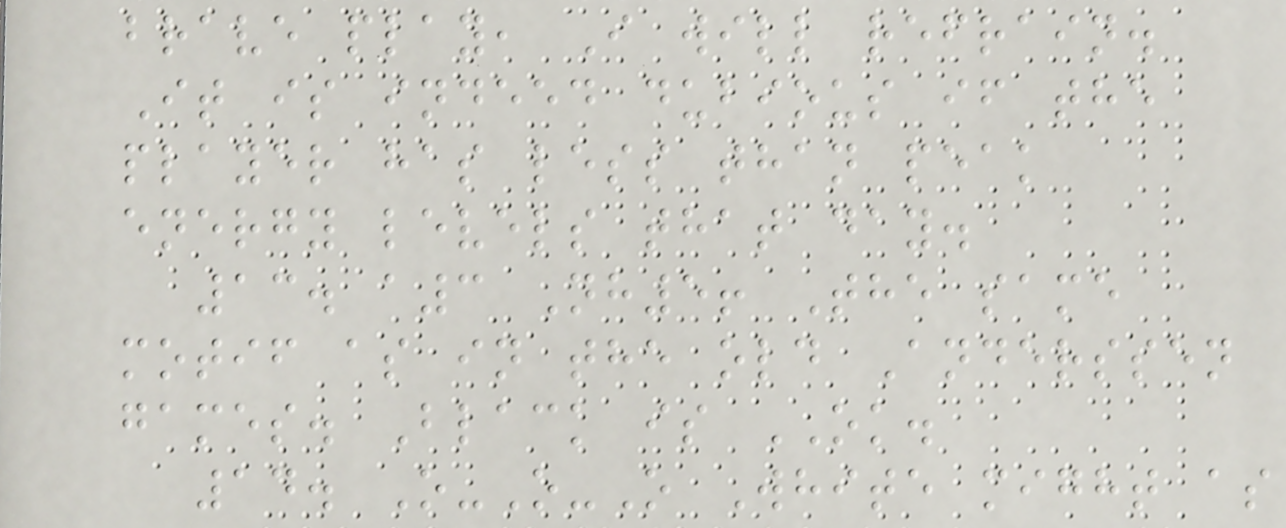brave play, I will refrain.
It is indeed dubious if the
player has less than peak
energy levels that day.
13. a3 Nh5! The same
motif as in the old Anderssen
games. Black is OK.
14. O-O-O White might as
